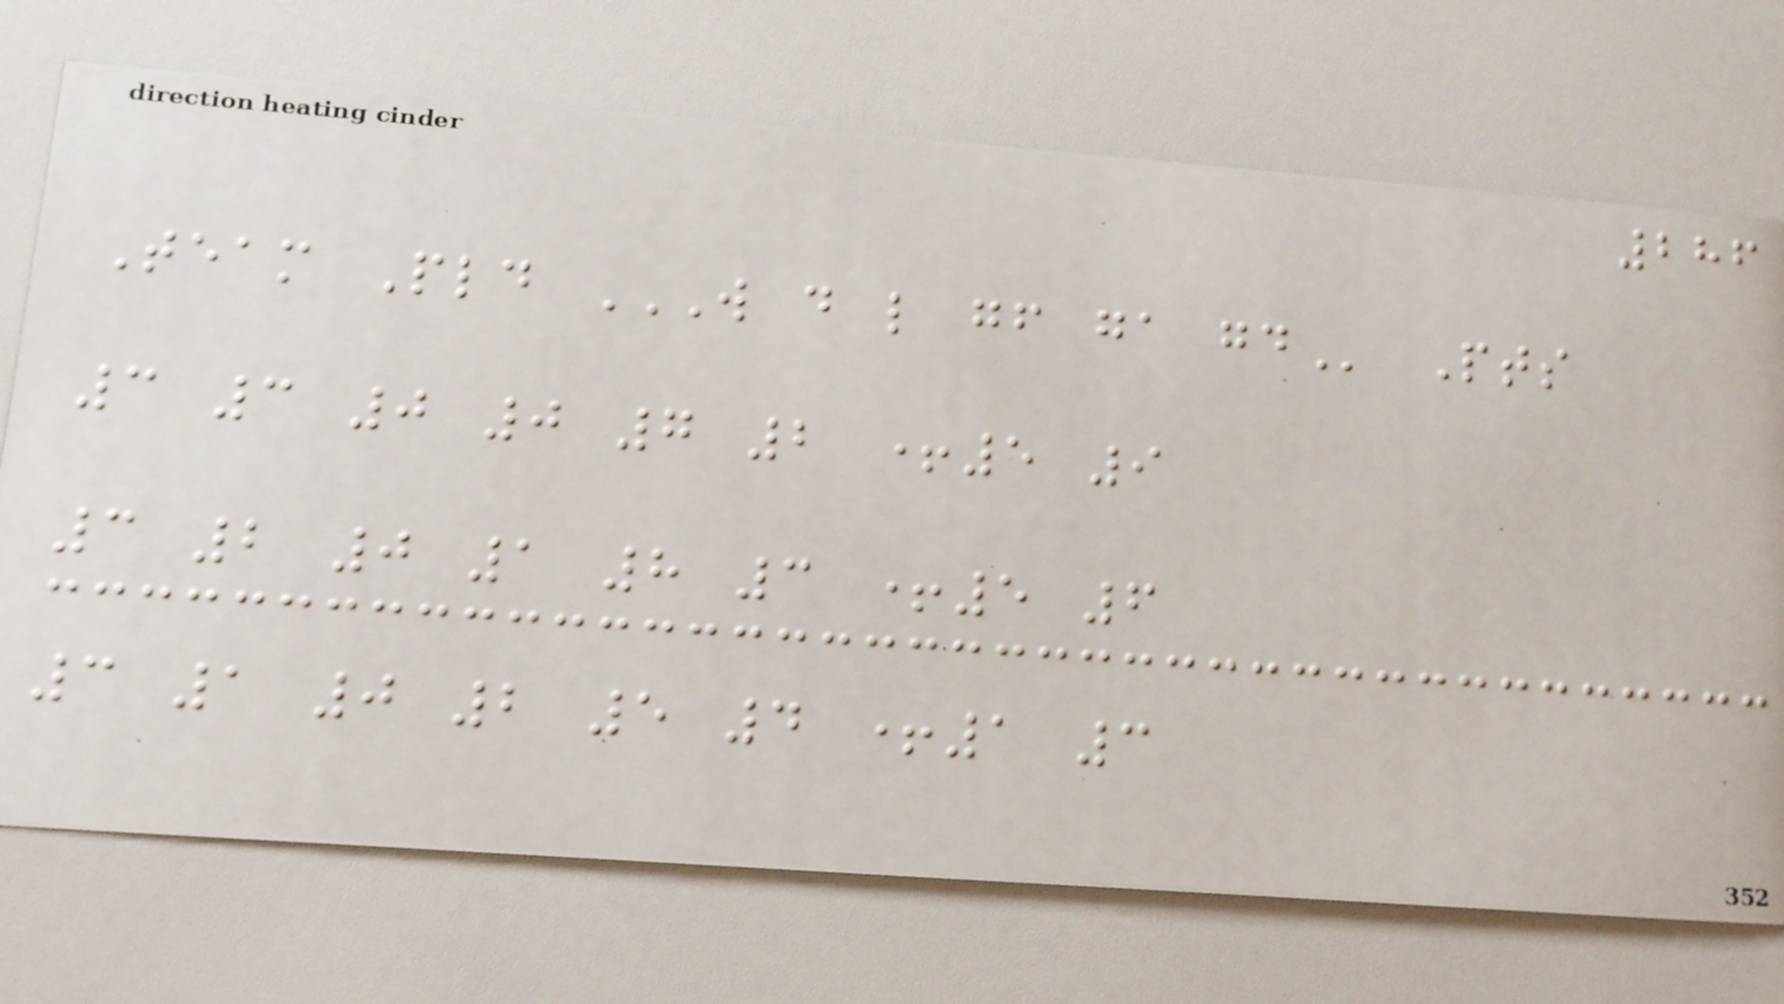286
Team Pld W D L GF GA GD Pts
3 3 0 0 7 2 +5 9
3 2 0 1 8 3 +5 6
3 1 0 2 5 4 +1 3
